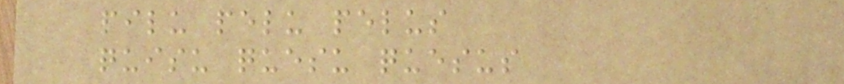pilu pelu pelus
quisu quesu quesus
